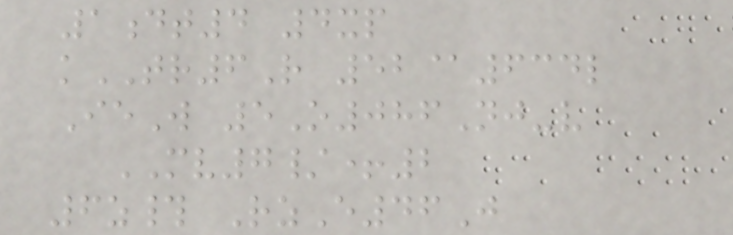1dt4 4xp
kTR6R 52@634l
IeW 5O086Nj-v
MV7/+2
6z# RzE46J
